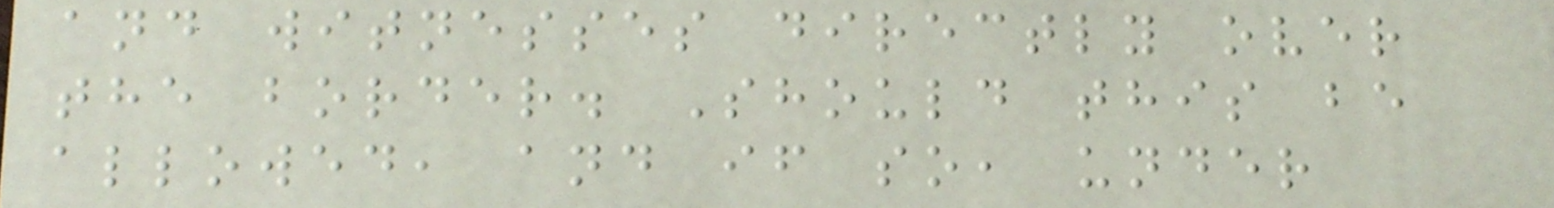and witnesses directly over
the border. Should this be
allowed, and if so, under
